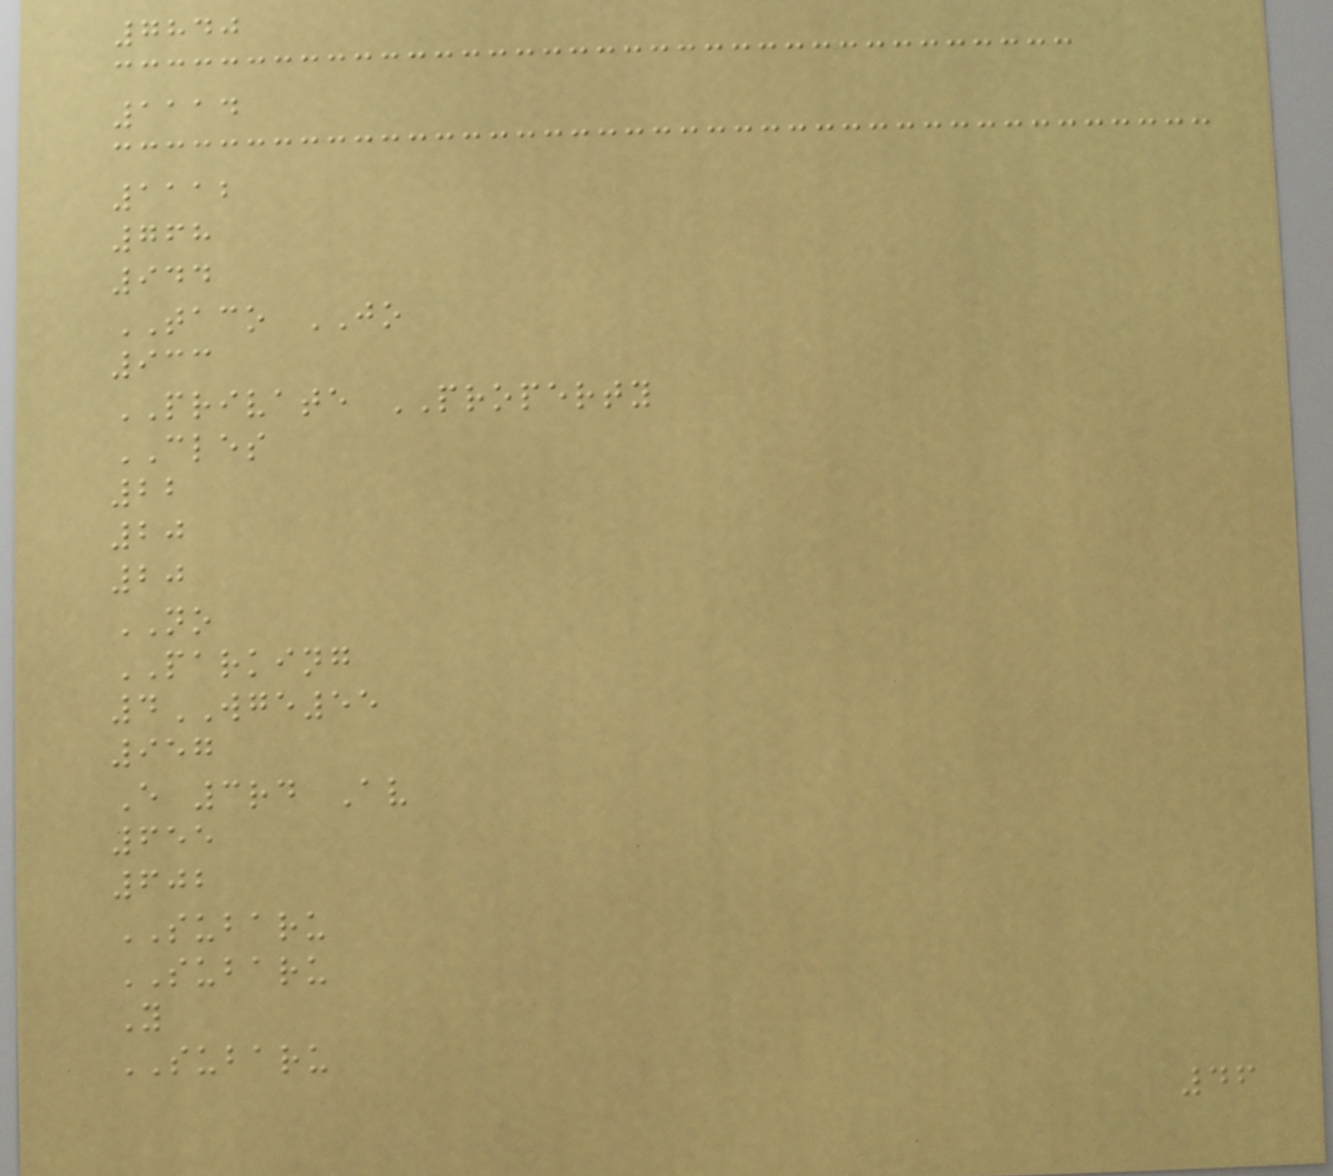7840
1114
1112
768
944
TACO JO
933
PRIVATE PROPERTY
CLES
22
20
20
NO
PARKING
4WGE55
957
E 3rd Av
655
602
SUBARU
SUBARU
Y
SUBARU
46
